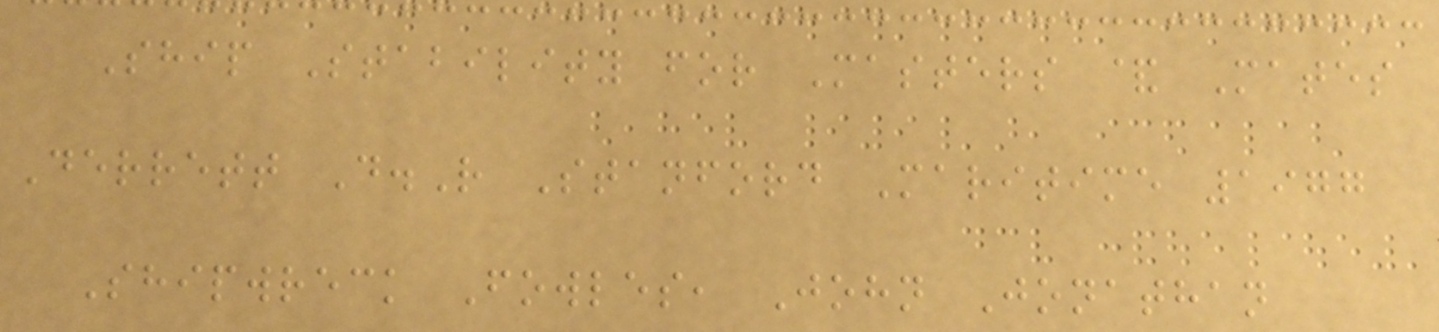Ship Stability for Masters & Mates
Derrett D.R Stanford Maritime 1977
Shipwreck Fowles, John Jonathan
